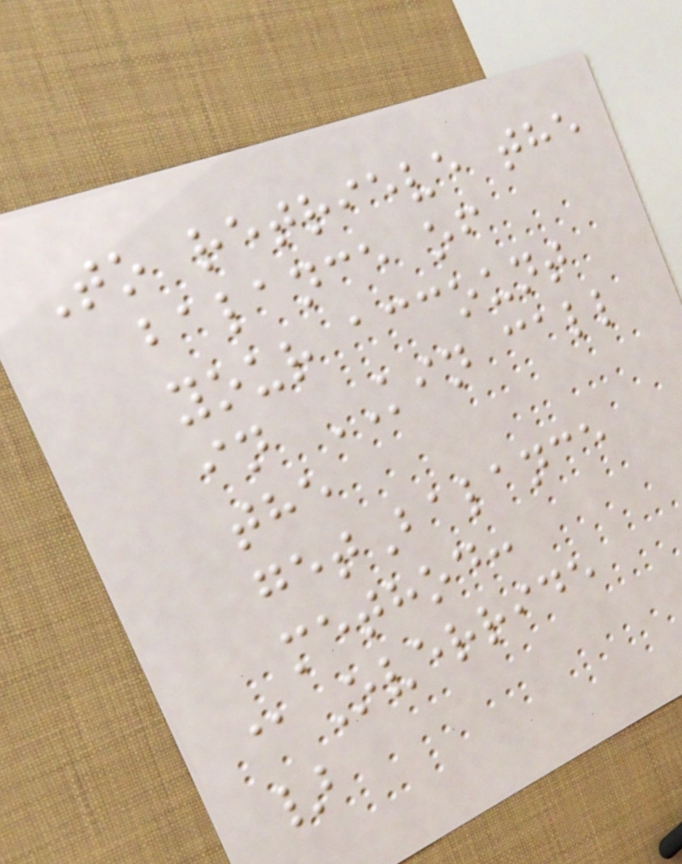To retrieve the
balance of
your account
in KIN call
the
getBalance
method:
@Override
}
